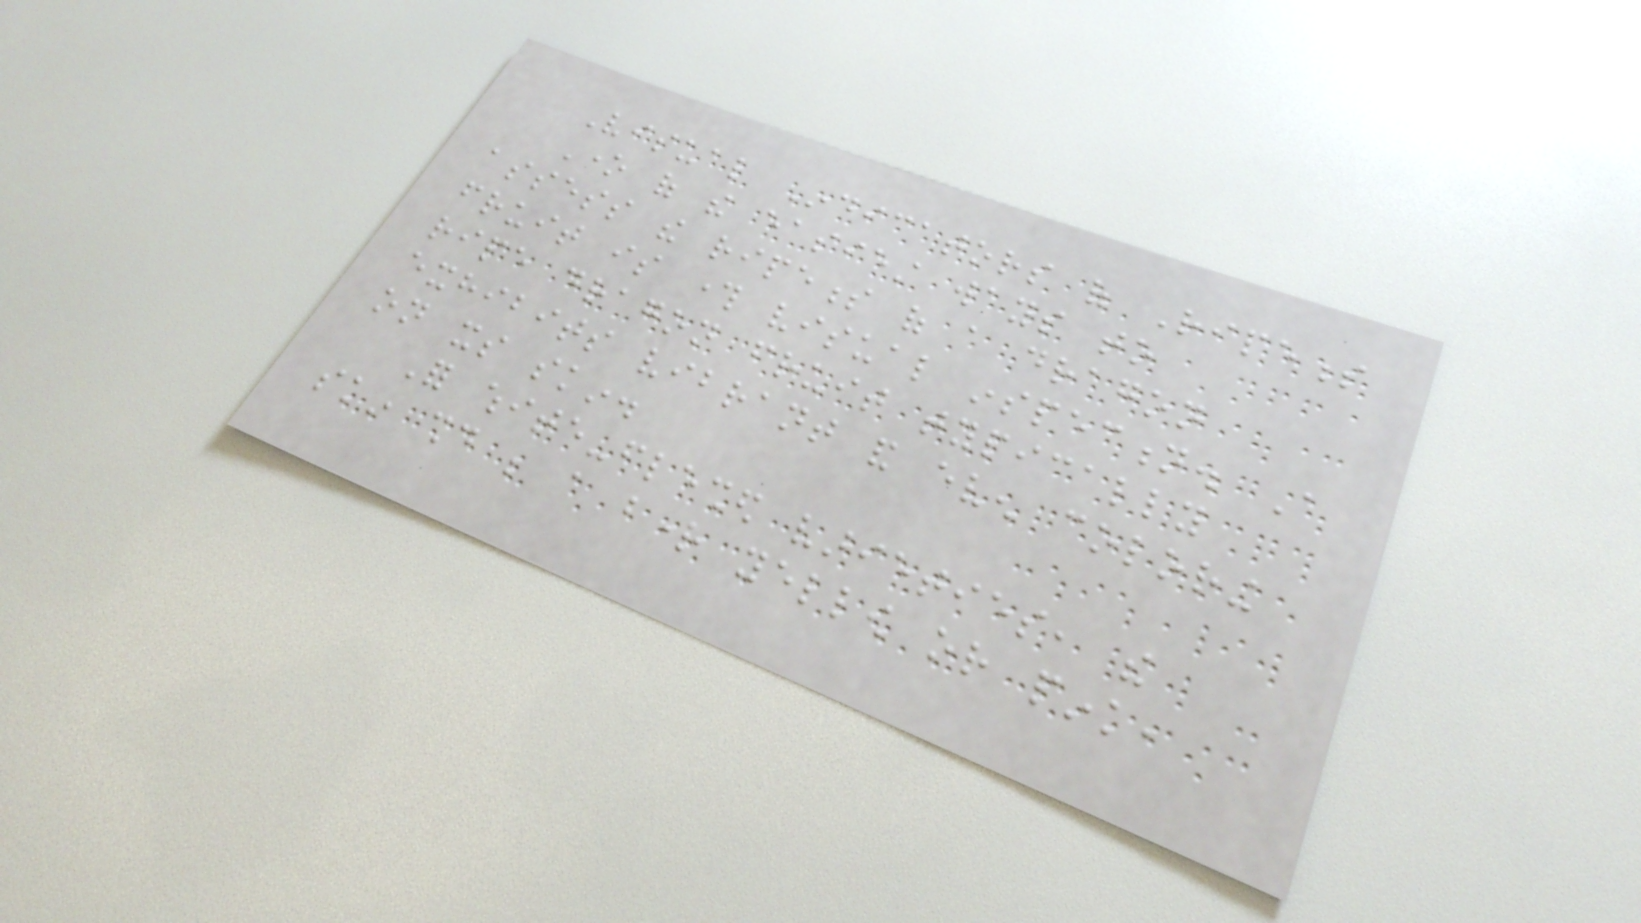Visual Indicators of Ripeness
One of the easiest ways to
assess the ripeness of a dragon
fruit is through visual inspection. A
ripe dragon fruit typically
exhibits vibrant and even coloring
on its skin.
For white-fleshed varieties, the
skin should be a bright yellow or pink,
